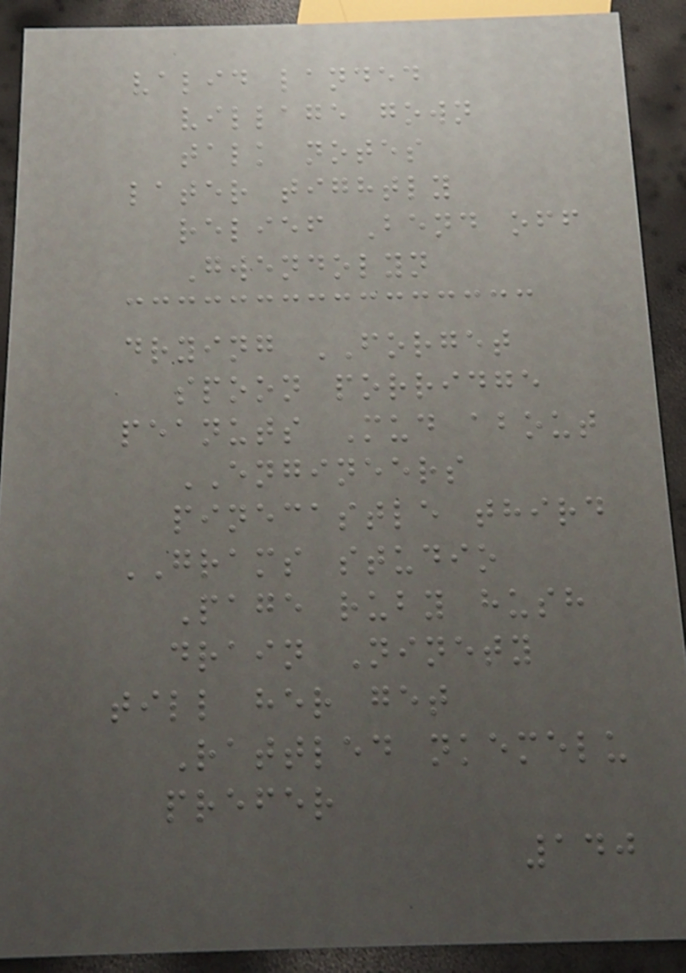valid landed
village gown
talk notes
later tightly
relief Bend off
Gwendolyn
drying FORGET
spoon porridge
peanuts Mud about
ENGINEERS
pinecastle third
GRAMS studio
Page ruby hush
drain Ninety
till her get
Rattled nkemelu
prefer
140
